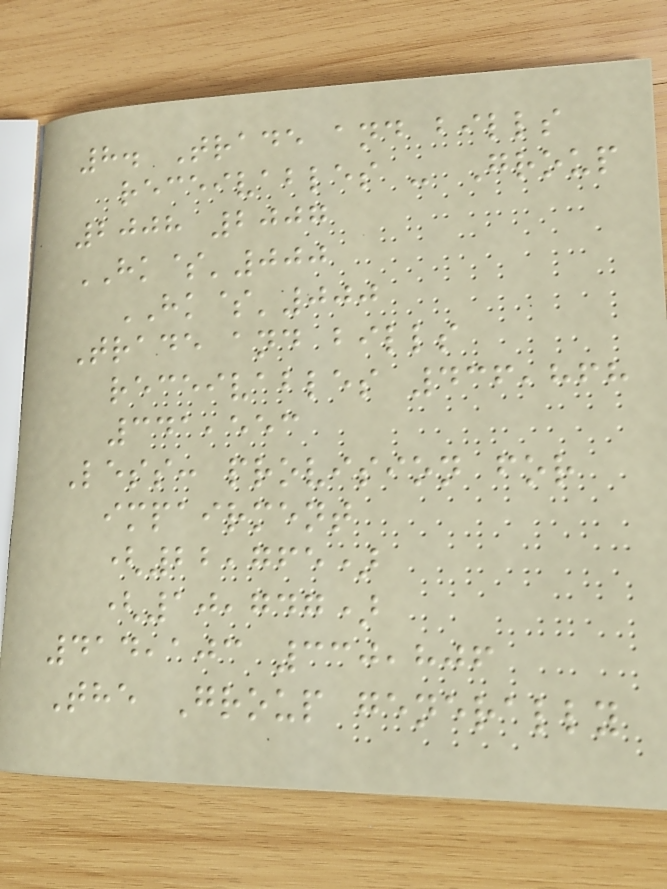8. Trade and bills
receivables - Group
2008 2007
HK$'000
HK$'000
Trade and bills
receivables 436,868
341,553
Less: provision for
impairment
(22,765)
(10,747)
414,103 330,806
The Group generally
